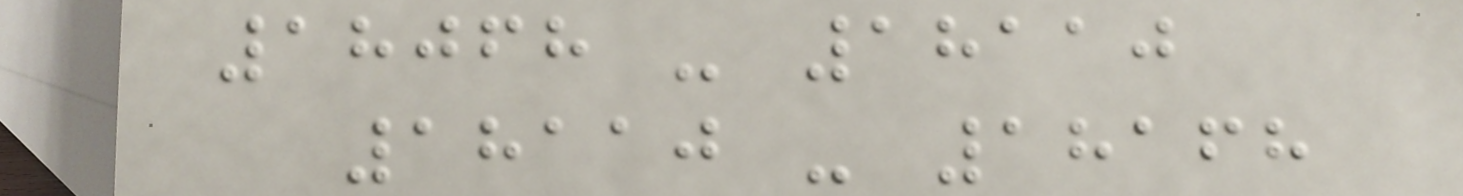18068 - 18110
18110 - 18168
